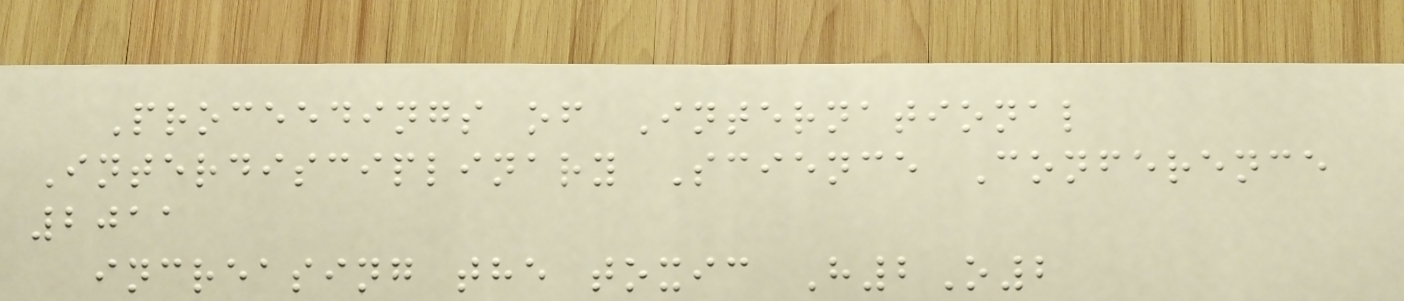Proceedings of International
Interdisciplinary Science Conference
2011
increasing the toxic H2O2
